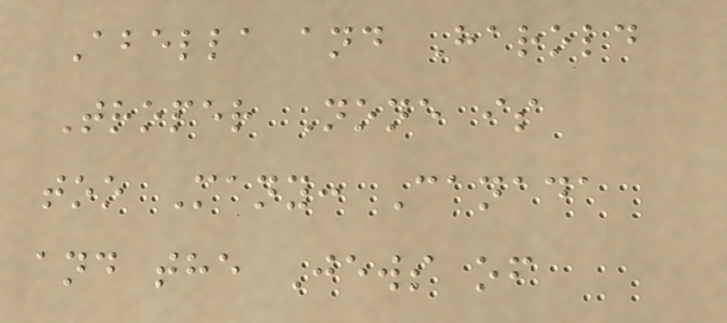Abella and Harold
Troper None is
too Many: Canada
and the Jews of
